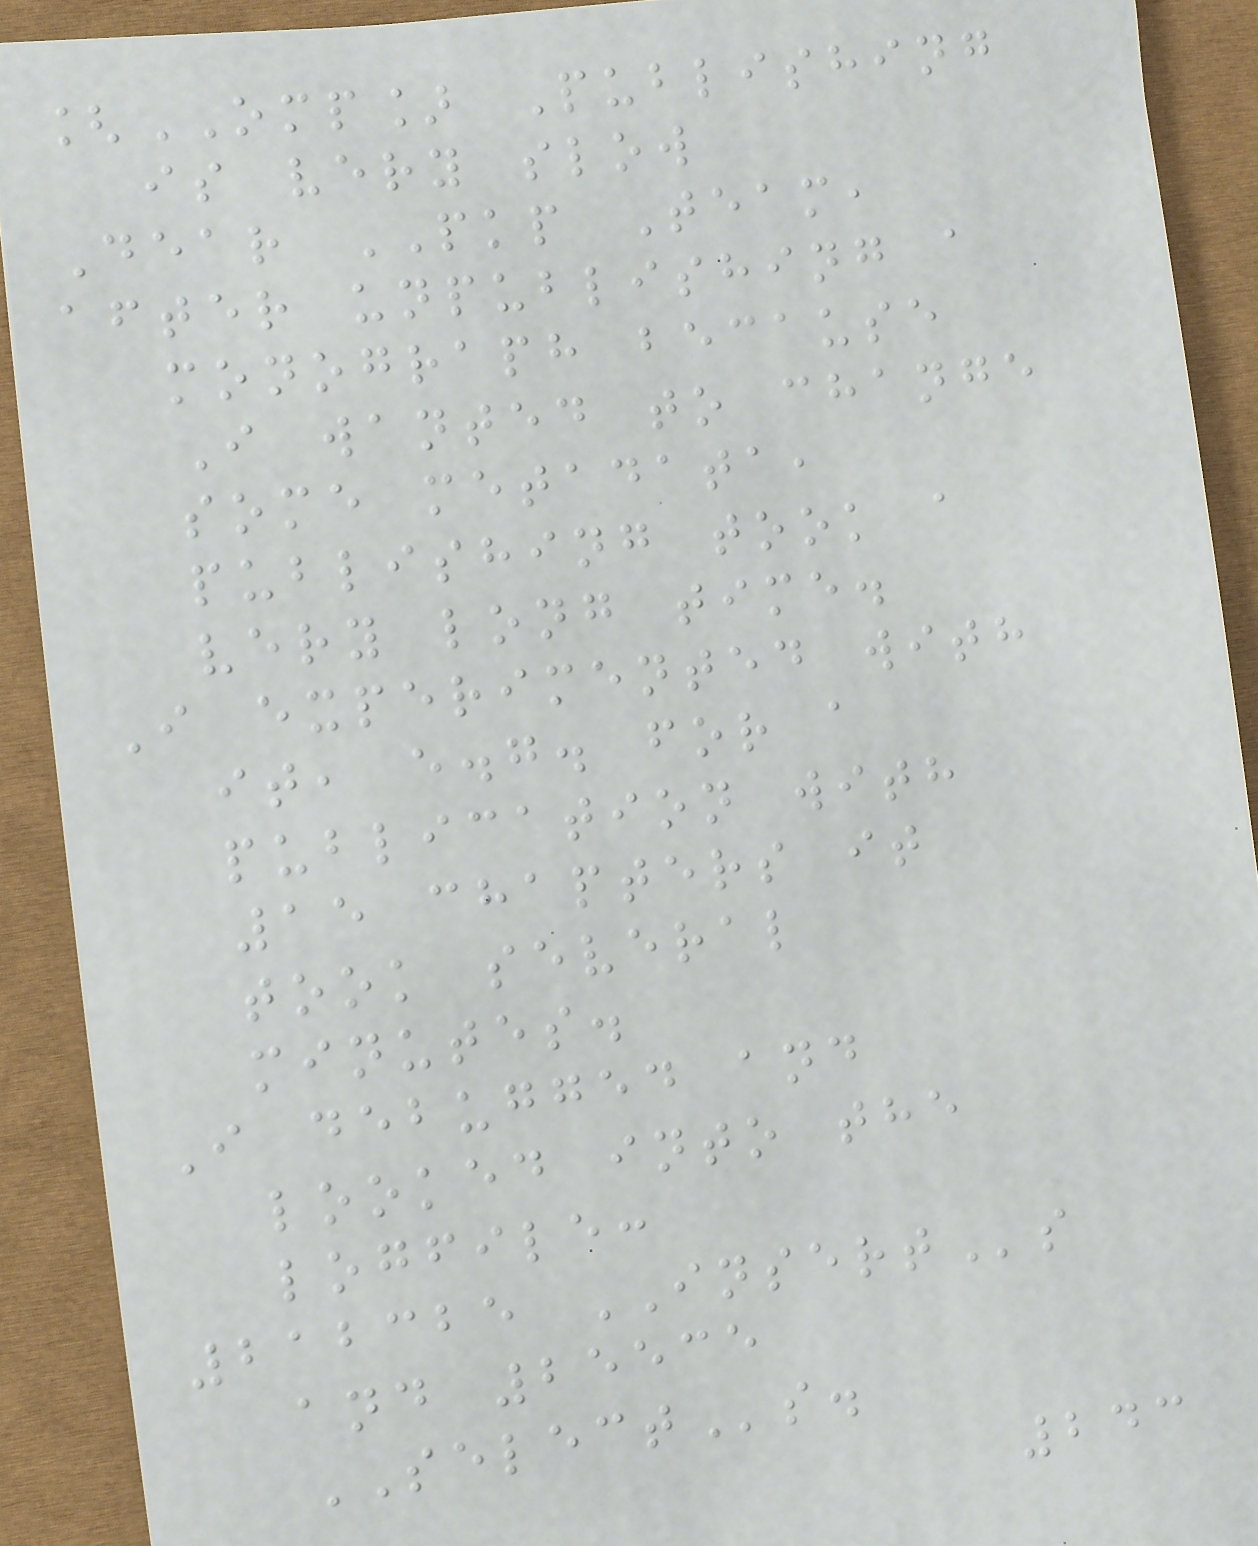[OMP] Publishing
is very slow
Dear PKP Team,
after unpublishing a
monograph because
I wanted to change
some metadata,
publishing took a
very long time.
I experimented with
it, e.g. for a
publication with
15 chapters it
took several
minutes.
I debugged and
looked into the
logfile:
212325 INSERTs
and 25535
SELECTs.
243
